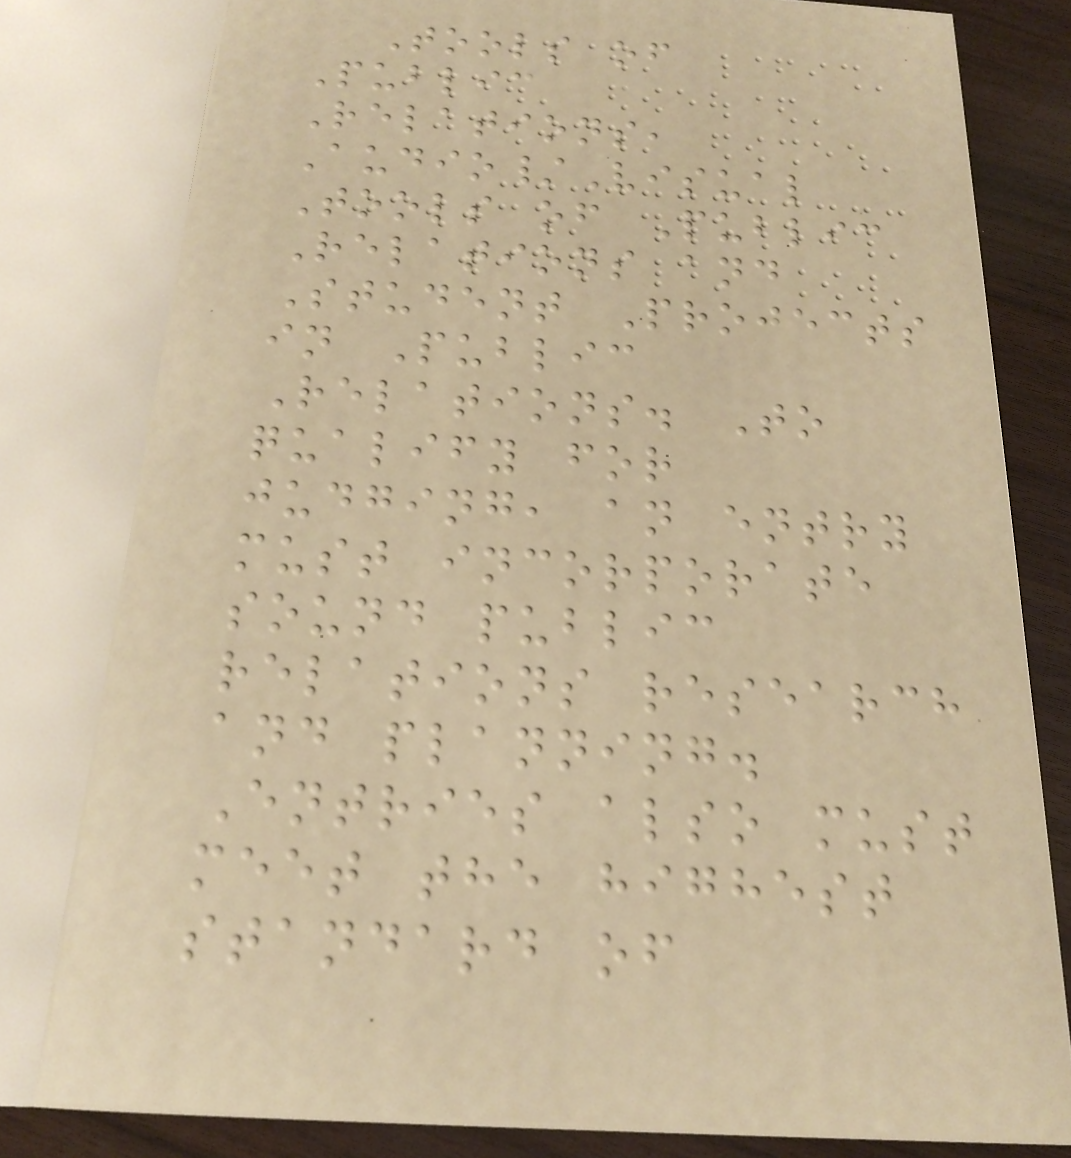Tools of
Public
Relations,
Audio/Visual
Tools of Public
Relations and
Student Projects
in Public
Relations. To
qualify for
judging, an entry
must incorporate
sound public
relations research
and planning.
Entries also must
meet the highest
standard of
